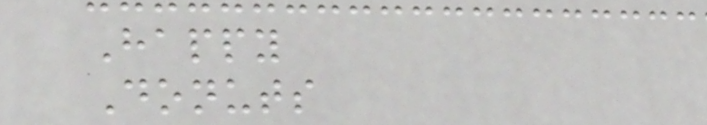Happy
Donuts
